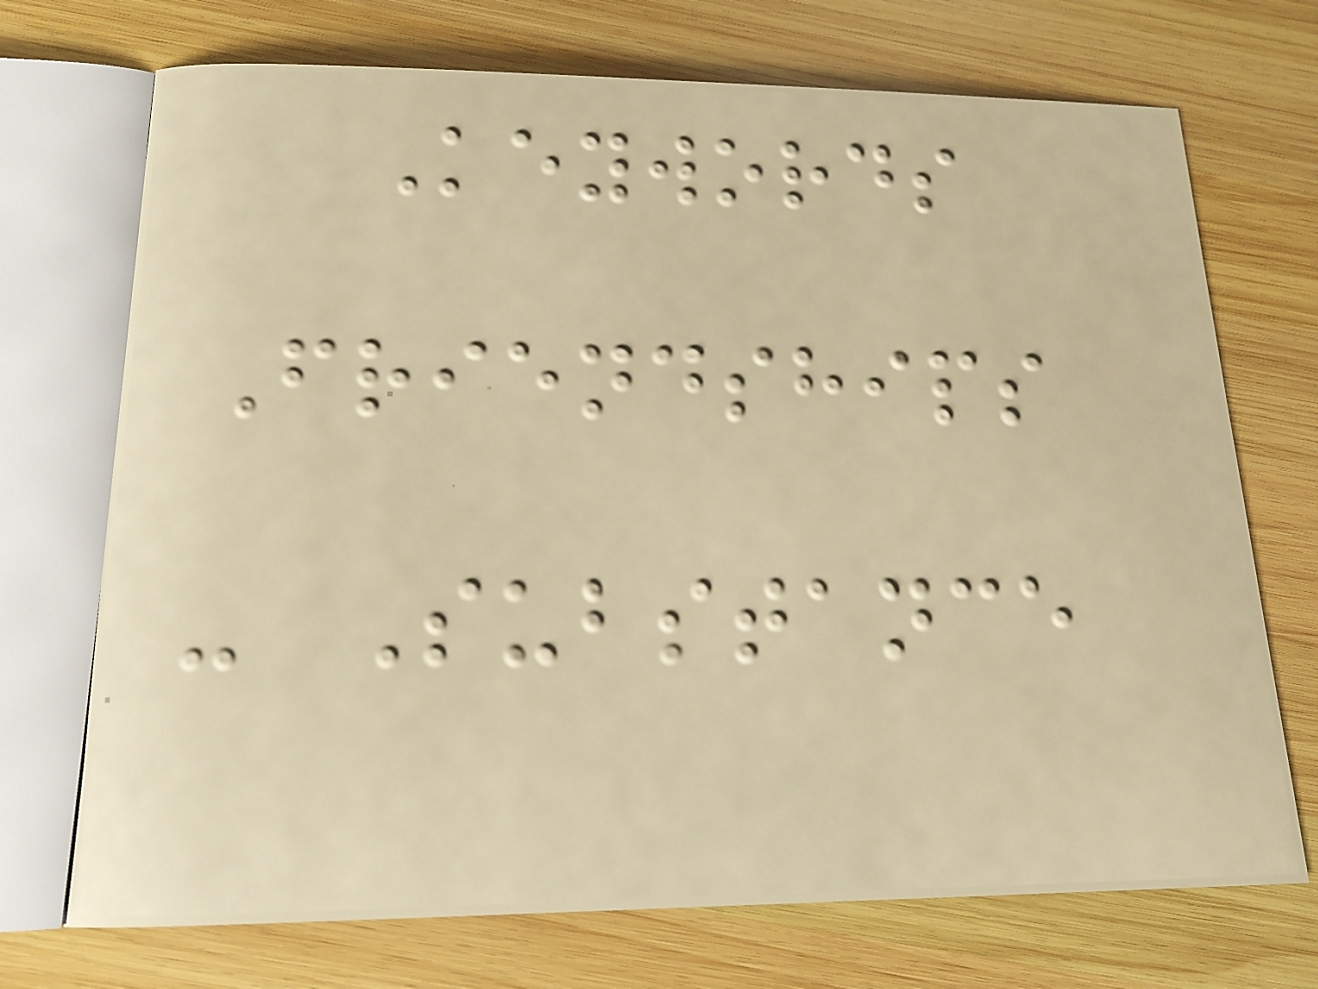Keywords
Friendships
- Substance
